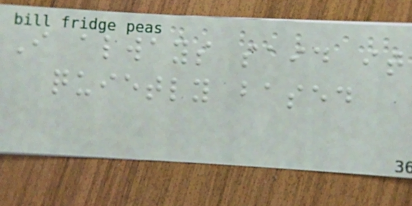I always said it
quietly based
